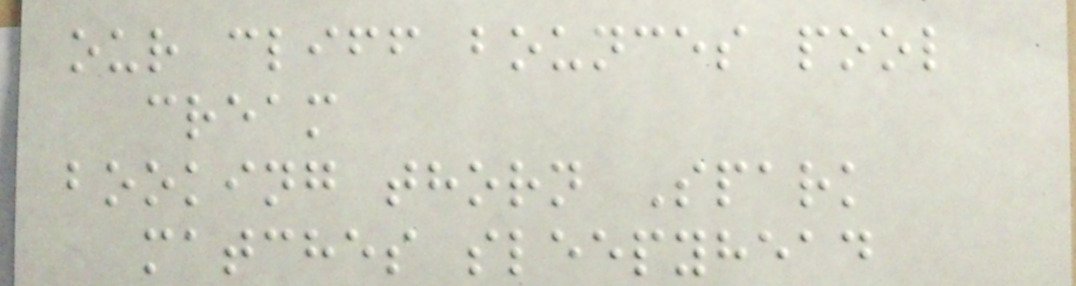our cliff bounces pool
cream
booking thorn Spark
matches sleepyhead
